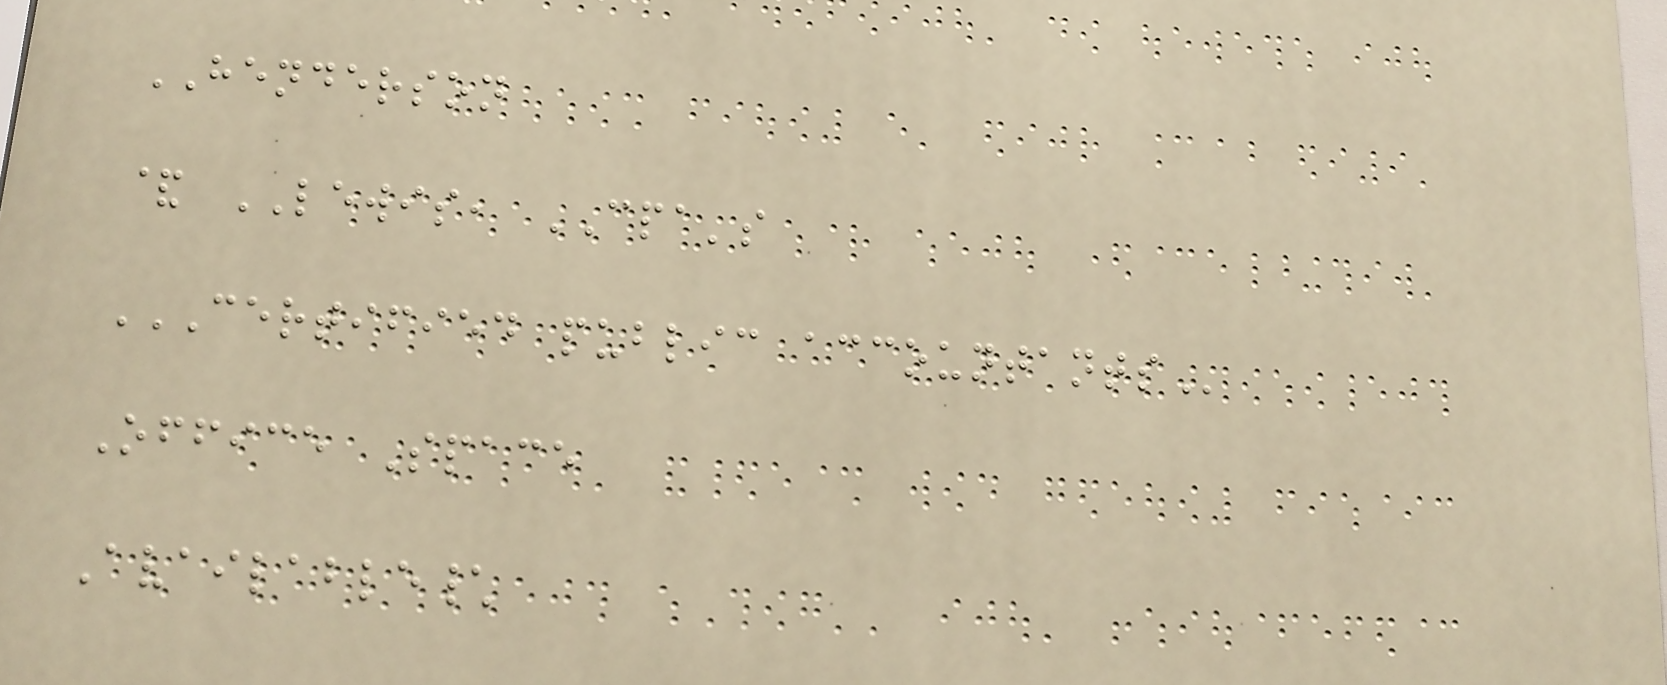HENDERSON
& LEWIS, CPA's
CERTIFIED PUBLIC ACCOUNTANTS
Office Space
Available\
